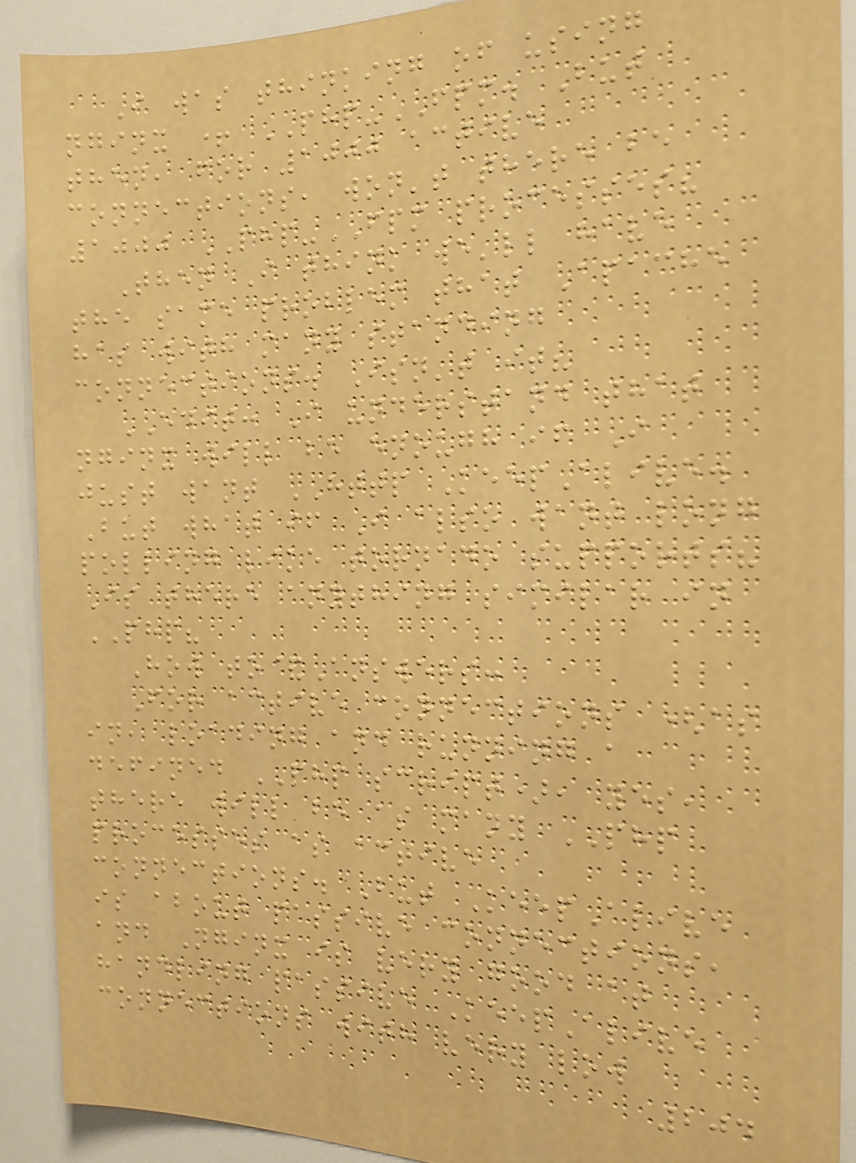I was thinking of using
nginx + PHP-FPM. But
then, for 1000 active
connections, won't there be
1000 PHP-FPM processes?
Then I think we'll have
the same problem that Apache
has with many standing
connections. Isn't it?
EDIT: I understand that
nginx will be enough if I
just want HTTP KeepAlive.
But what if I also want long
polling like tornado supports?
Is there anything similar in
PHP?
How to&Answers:
For active connections (as
in, loading and running a
defined PHP script), yes,
there will be as many PHP
processes as active
connections. But KeepAlive
is about passive connections,
and Nginx is very good at
handling passive KeepAlive
connections with very low
204
